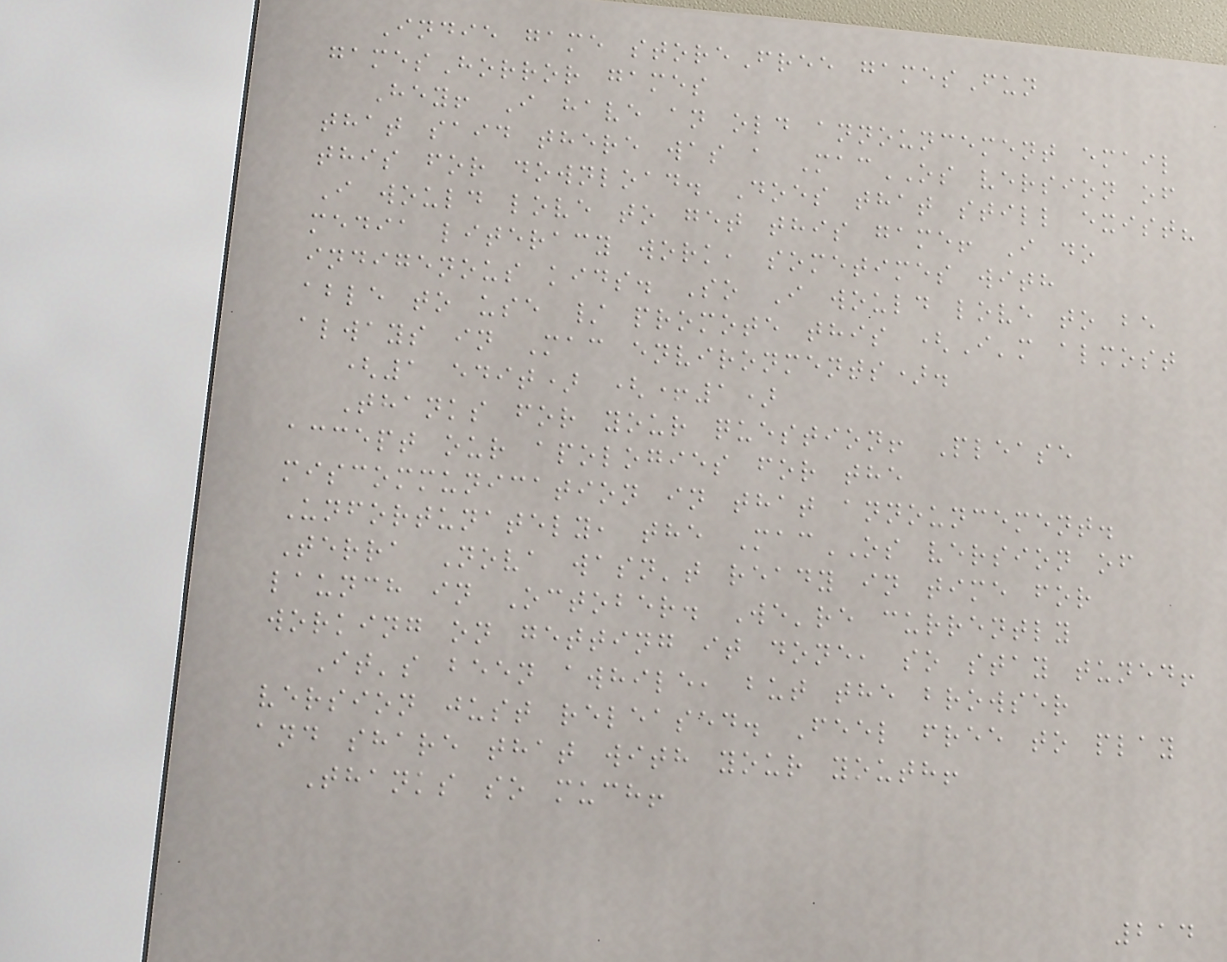Indie game storeFree gamesFun
gamesHorror games
Hey! I have an old announcement email
that said there was a MacOS version of
this for download. Does that still exist?
I would love to get this game! I do
media literacy work, sometimes with
indigenous kids. So I would love to be
able to use / promote this (I'm almost
always in Mac environments).
(1 edit) (+1)
Thanks for your question! Please
accept our apologies for the
miscommunication in that announcement.
Unfortunately, the MacOS version of
Terra Nova wasn't ready in time for
launch in October. We're currently
working on getting it done, so stay tuned!
It's been awhile, but the browser
version just released. Feel free to play
and share that with your youth!
Thanks so much!
214
